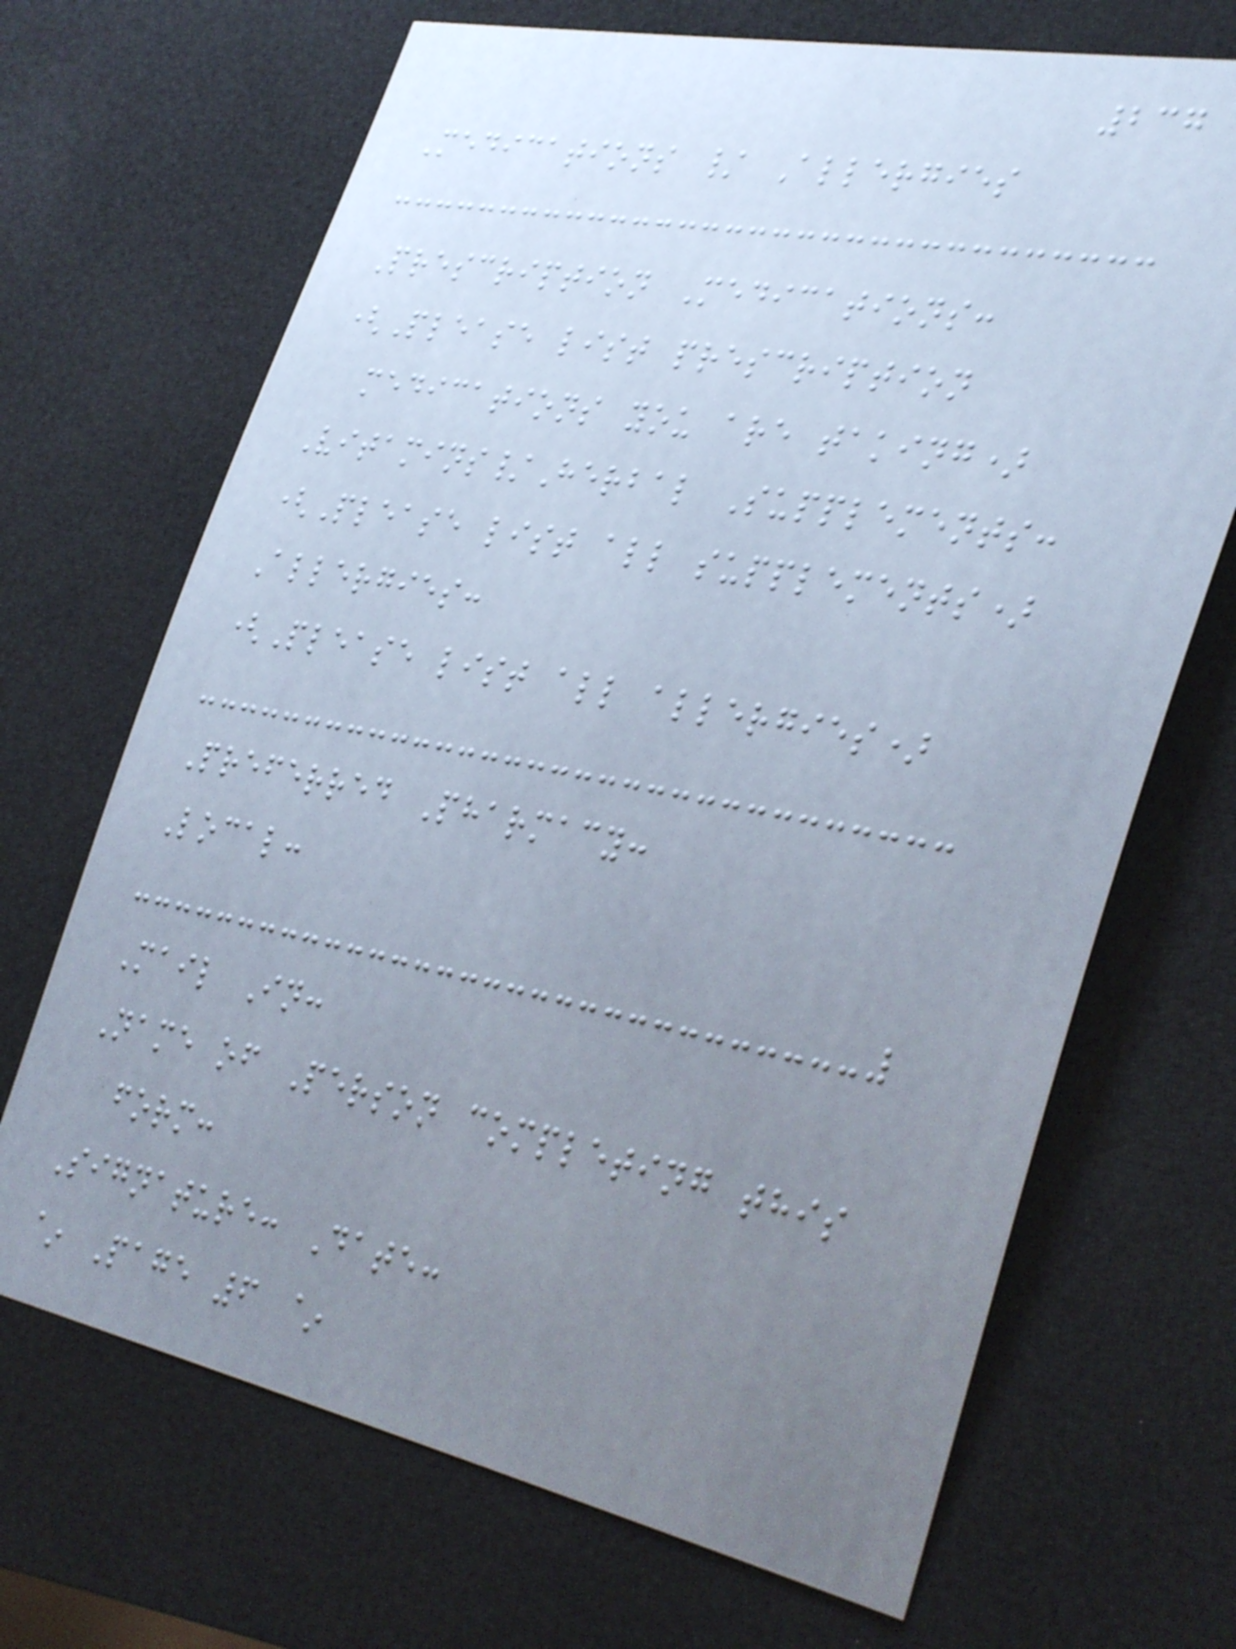237
Medications / Allergies
Prescription Medications:
(Please list prescription
medications you are taking)
Vitamins/Herbal Supplements:
(Please list all supplements)
Allergies:
(Please list all allergies)
Preferred Pharmacy:
Local:
Mail In:
Name of Person completing this
form:
Signature: Date:
~ Page 6 ~
